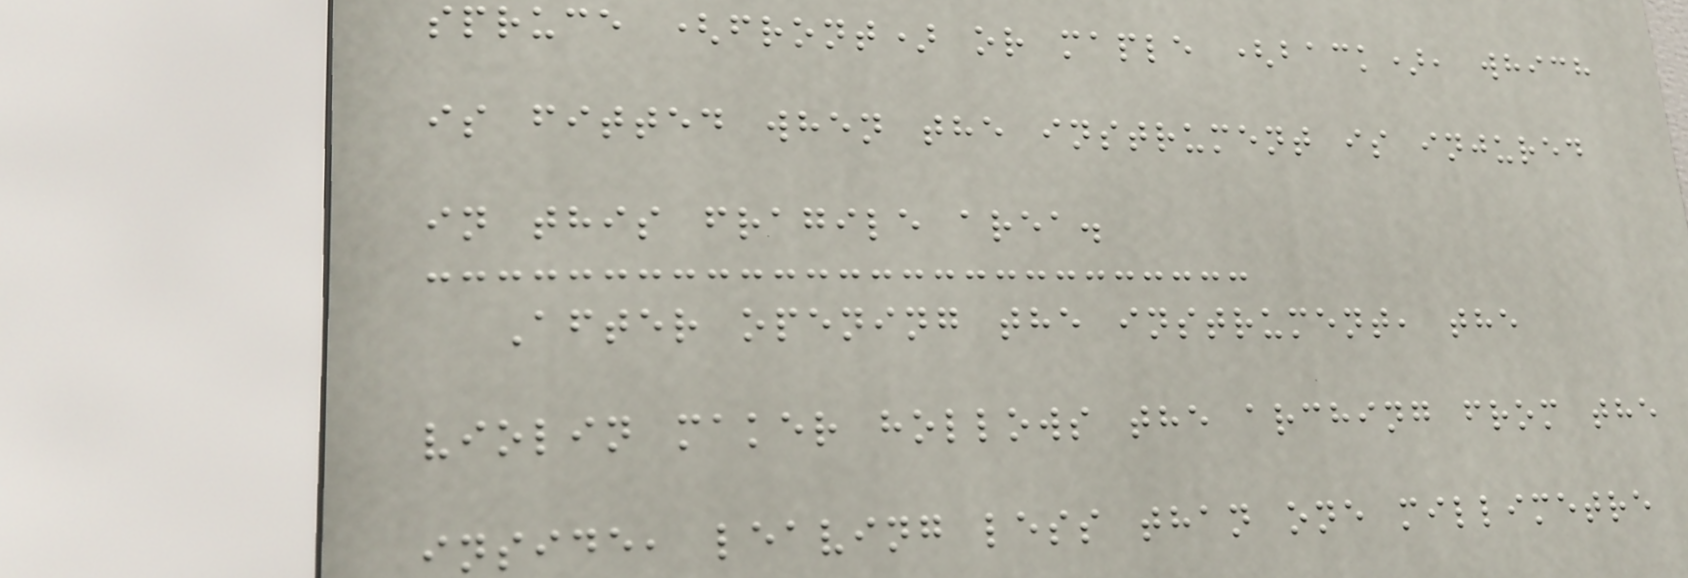spruce (front) or maple (back), which
is fitted when the instrument is injured
in this fragile area.
After opening the instrument, the
violin maker hollows the arching from the
inside, leaving less than one millimetre
